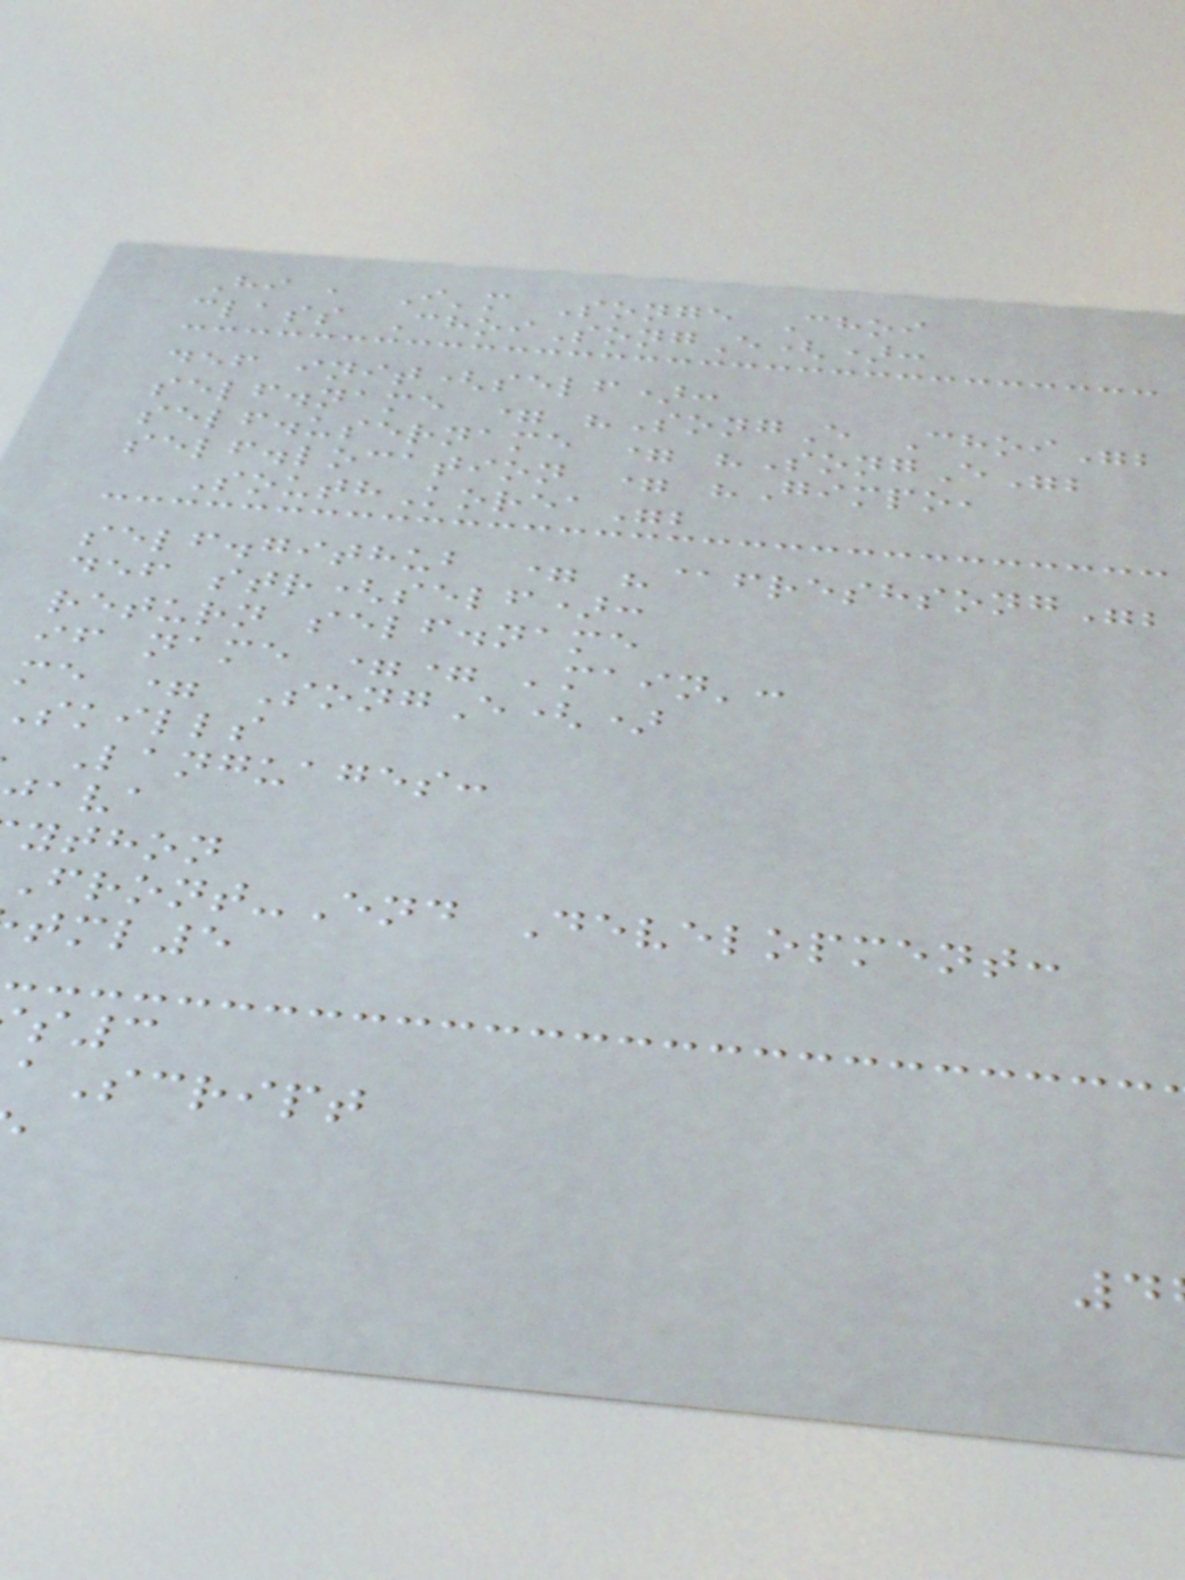Hi , I'm Songe Choi
class ChoiSongE():
def init(self):
self.name = "SongE Choi";
self.username = "SongE";
self.location = "Gimpo,
SouthKorea";
self.github = "@freshsong";
def str(self):
return self.name
if name == 'main':
me = SongE()
skills
Languages:
ython
Front-End Development:
tml5
aScript
